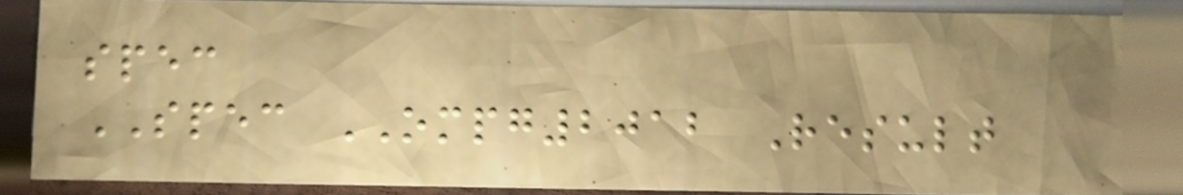spec
SPEC OMPG2012 Result
